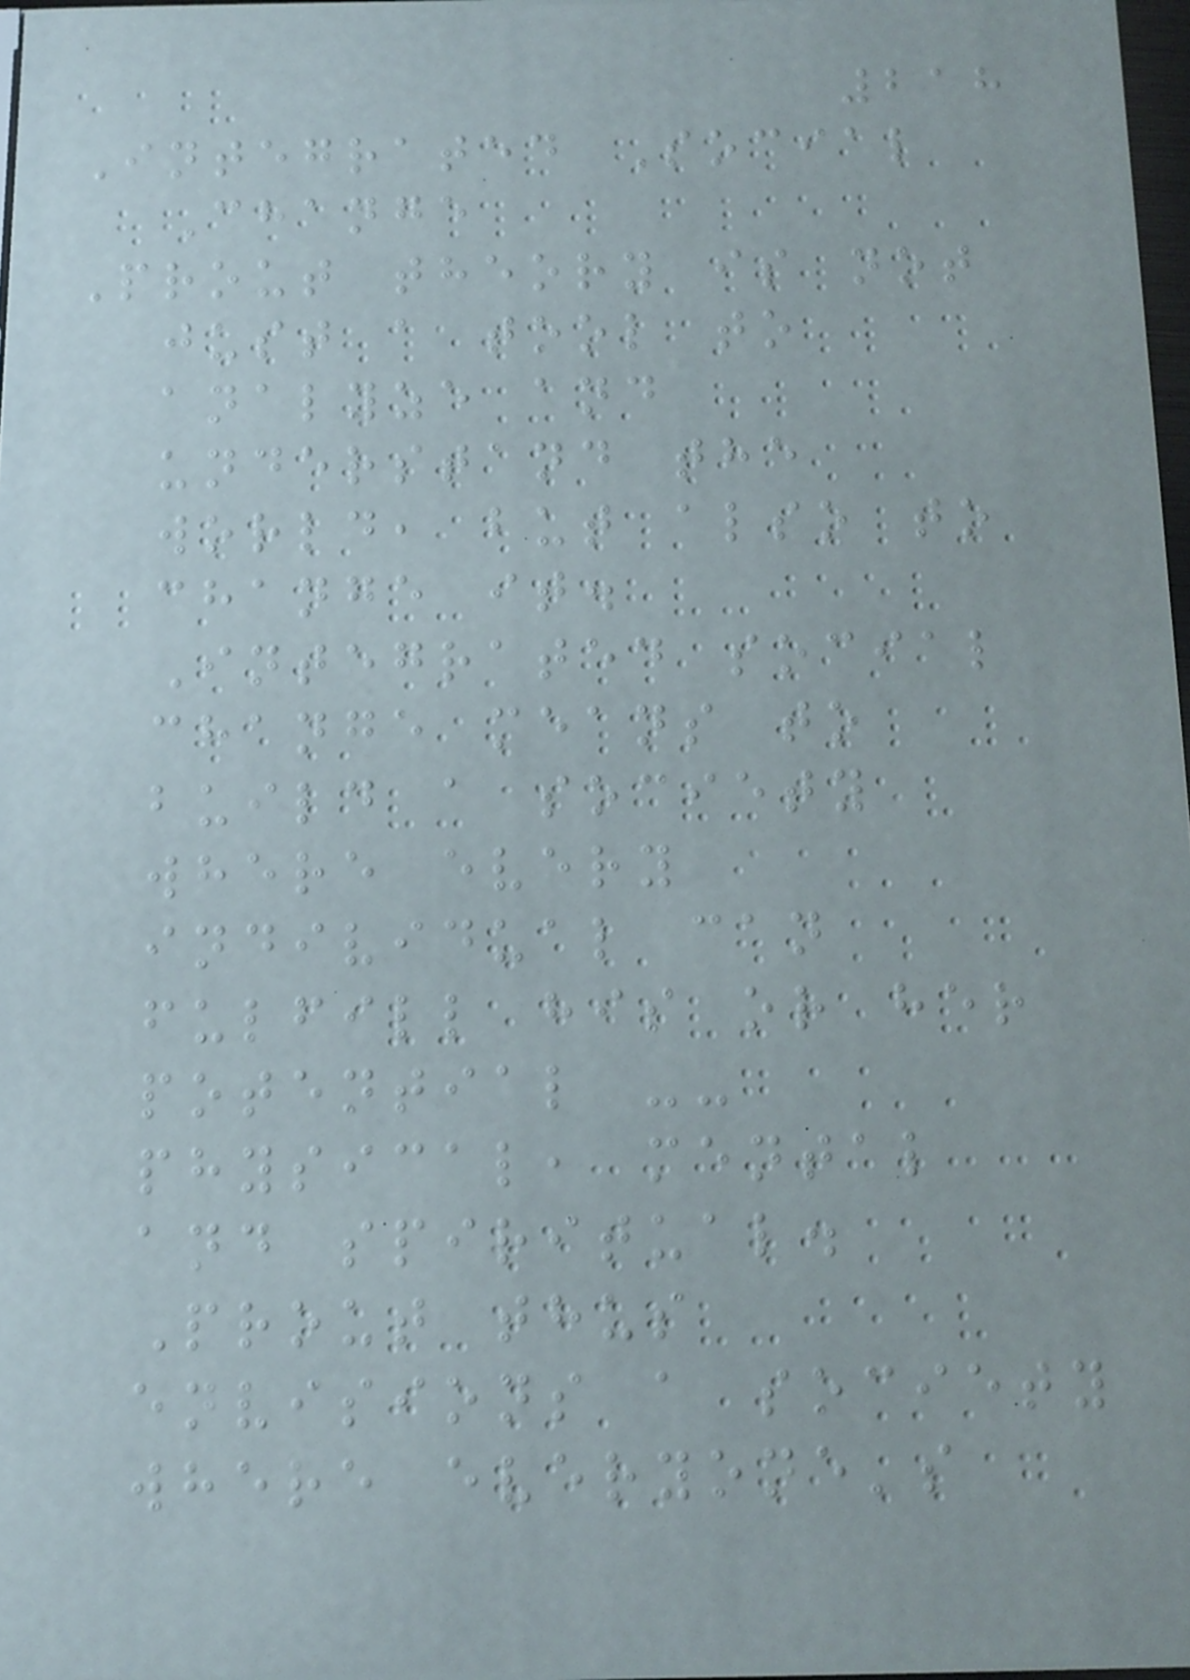218
Integrated Social
Change
Prout theory is not
just a tool to
analyze and
understand the
world, but also to
change it.
Integrated social
change means to
build a society
where every
individual can
fulfill his or her
potential --
physical, mental
and spiritual.
Prout thus
envisions a society
where everyone's
